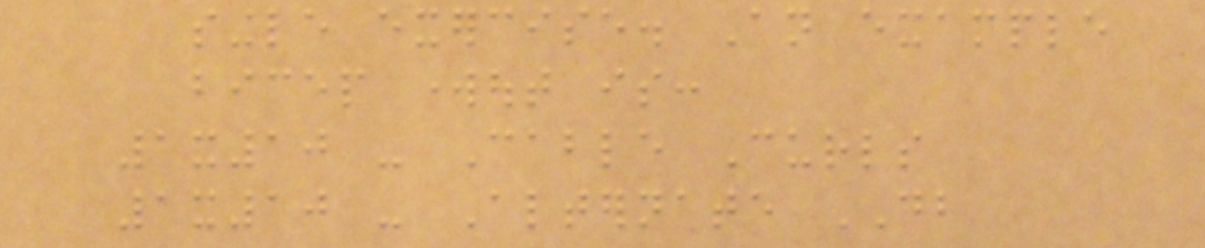single exercise. An example
bicep workout is:
1x10 - Cable Curls
1x10 - Alternate DB
